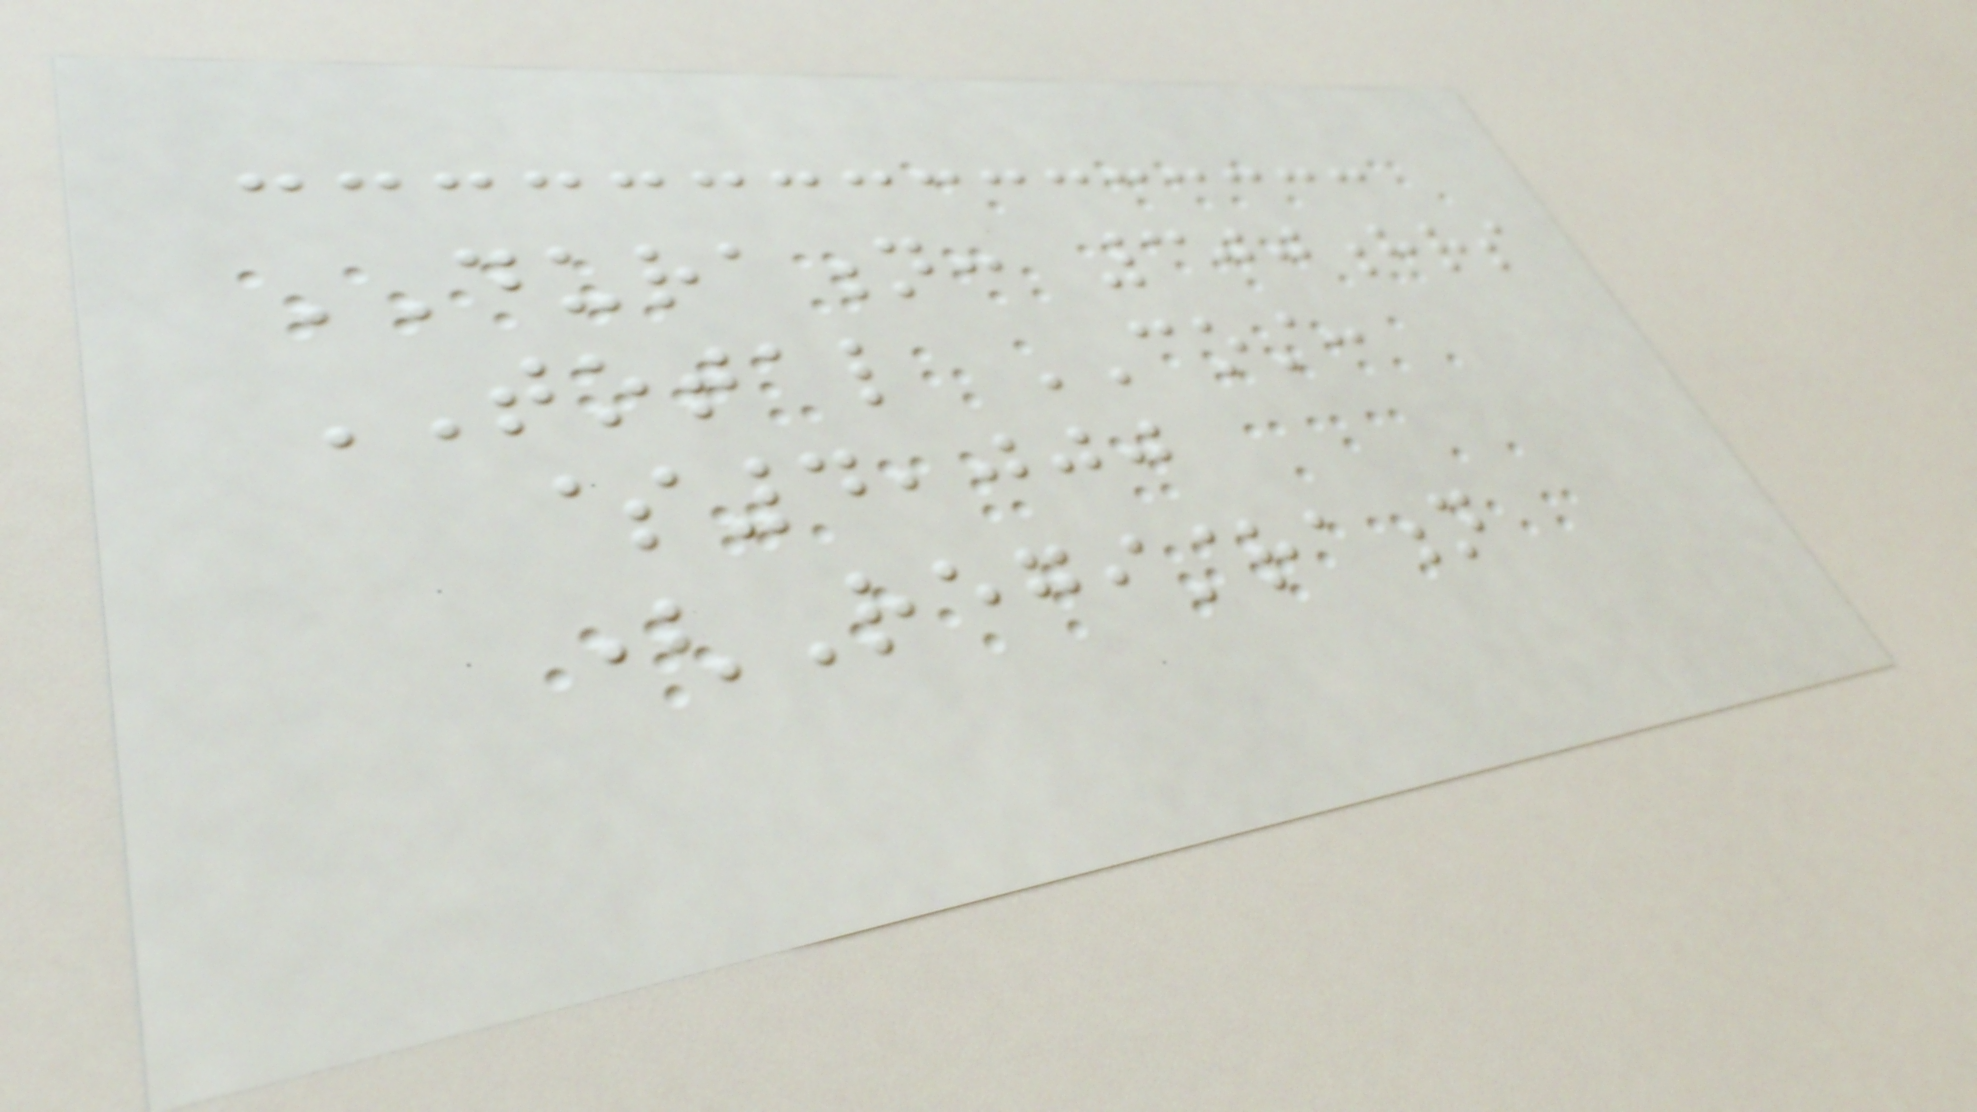DURATION: 300hrs
TOTAL COST:
$4,000
(Registration
